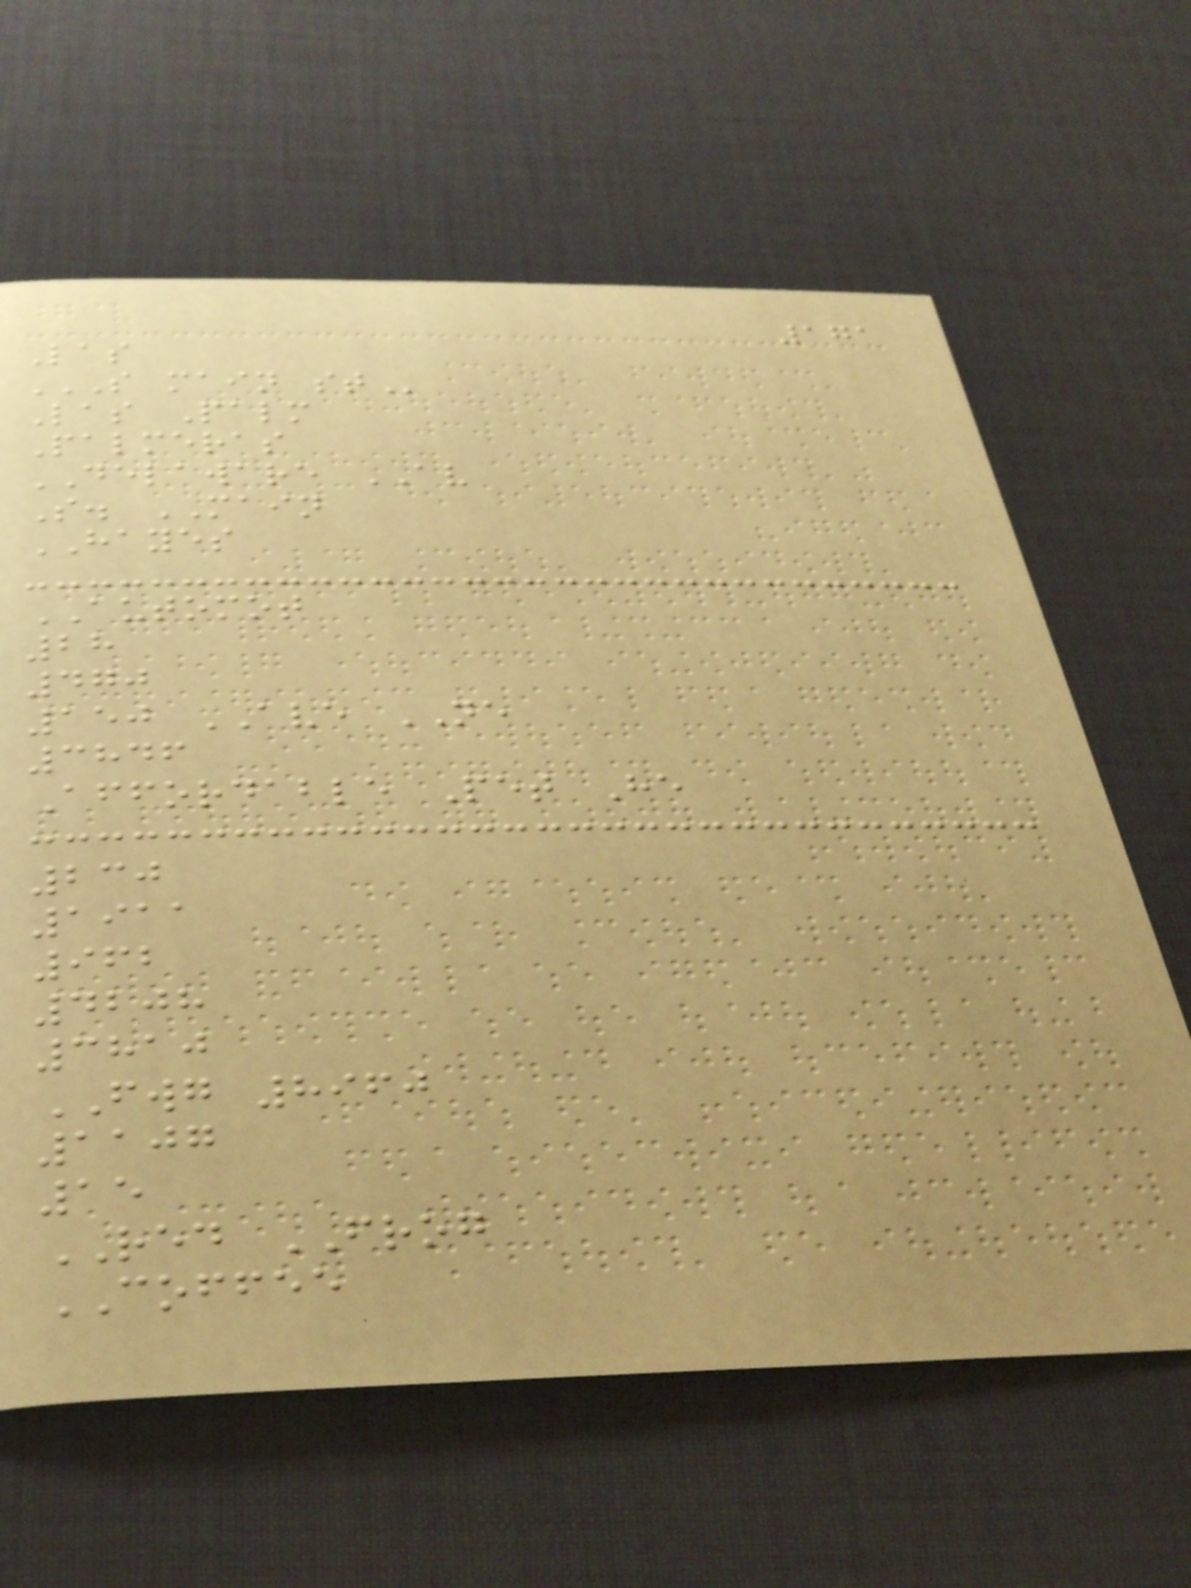171
Las
S MAIN ST
Las Palm
Palmeras
DELAWARE AV
S. MAIN
HAYES
AUTOMOT
28
470
150 AVE NE
3846
Affordable Pet He
230
1911
962
4208
3810
FWG 8960
1107
15
RED FROG
COFFEE
